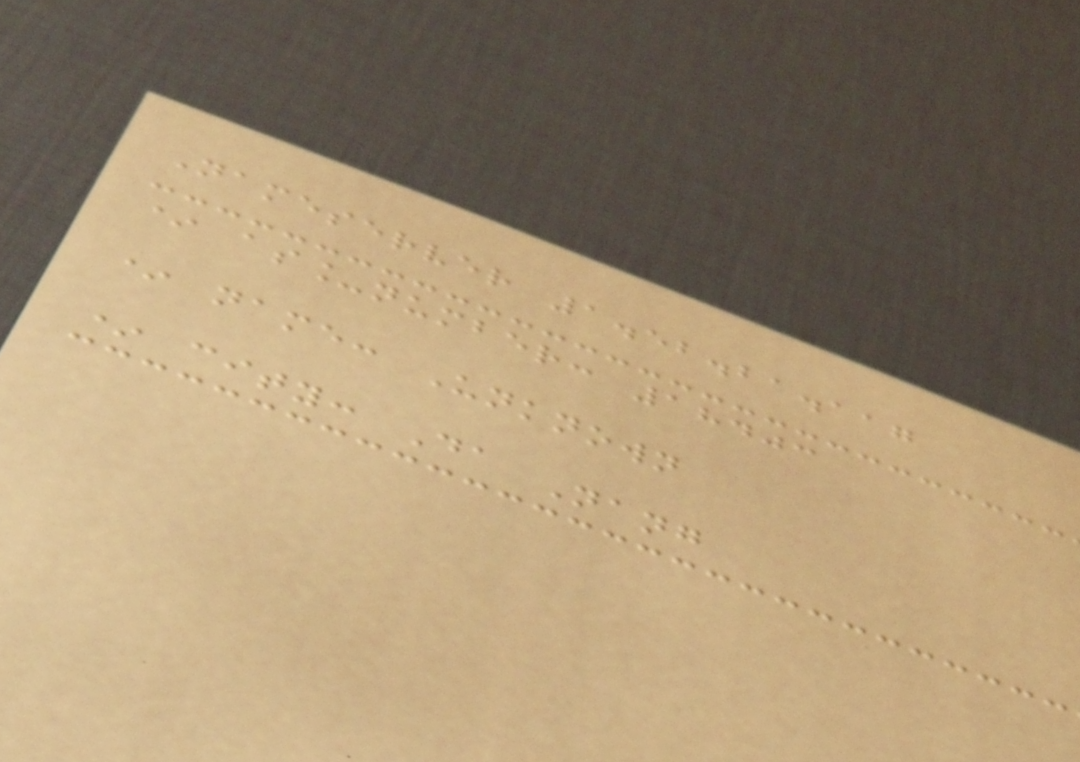Nameserver 1.52.21.117
* as_number: 18403
* name: Unknown
* city: Da Nang
